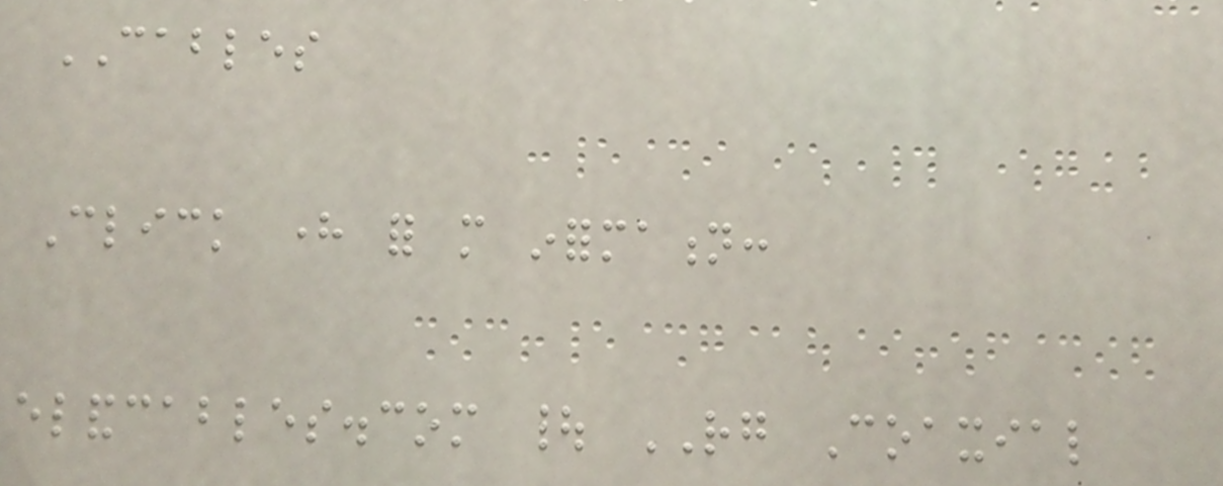CABLES
Click here for more information:
elandcables.com | RG Coaxial
